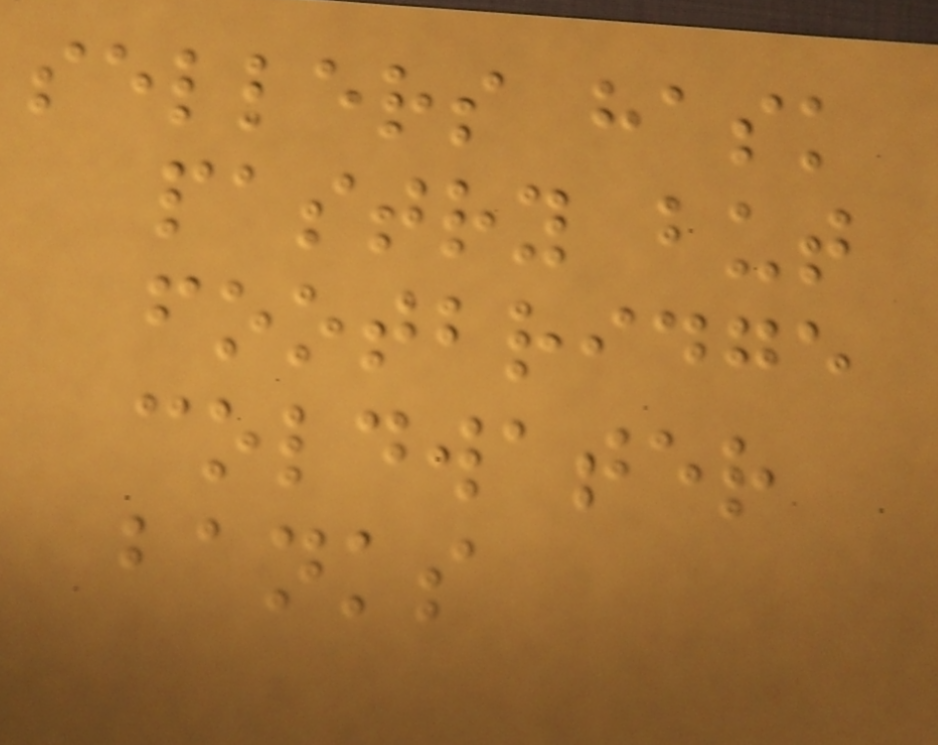sellers hask
pastry but
footbridge
coldwater
banks
